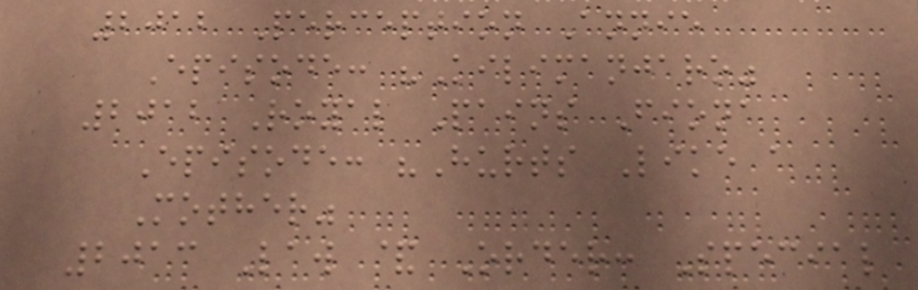2012 Perception Annie
Episode: "Kilimanjaro"
2012 Royal Pains Fiona
Episode: "Hurts Like a
Mother"
2013 Law & Order: Special
